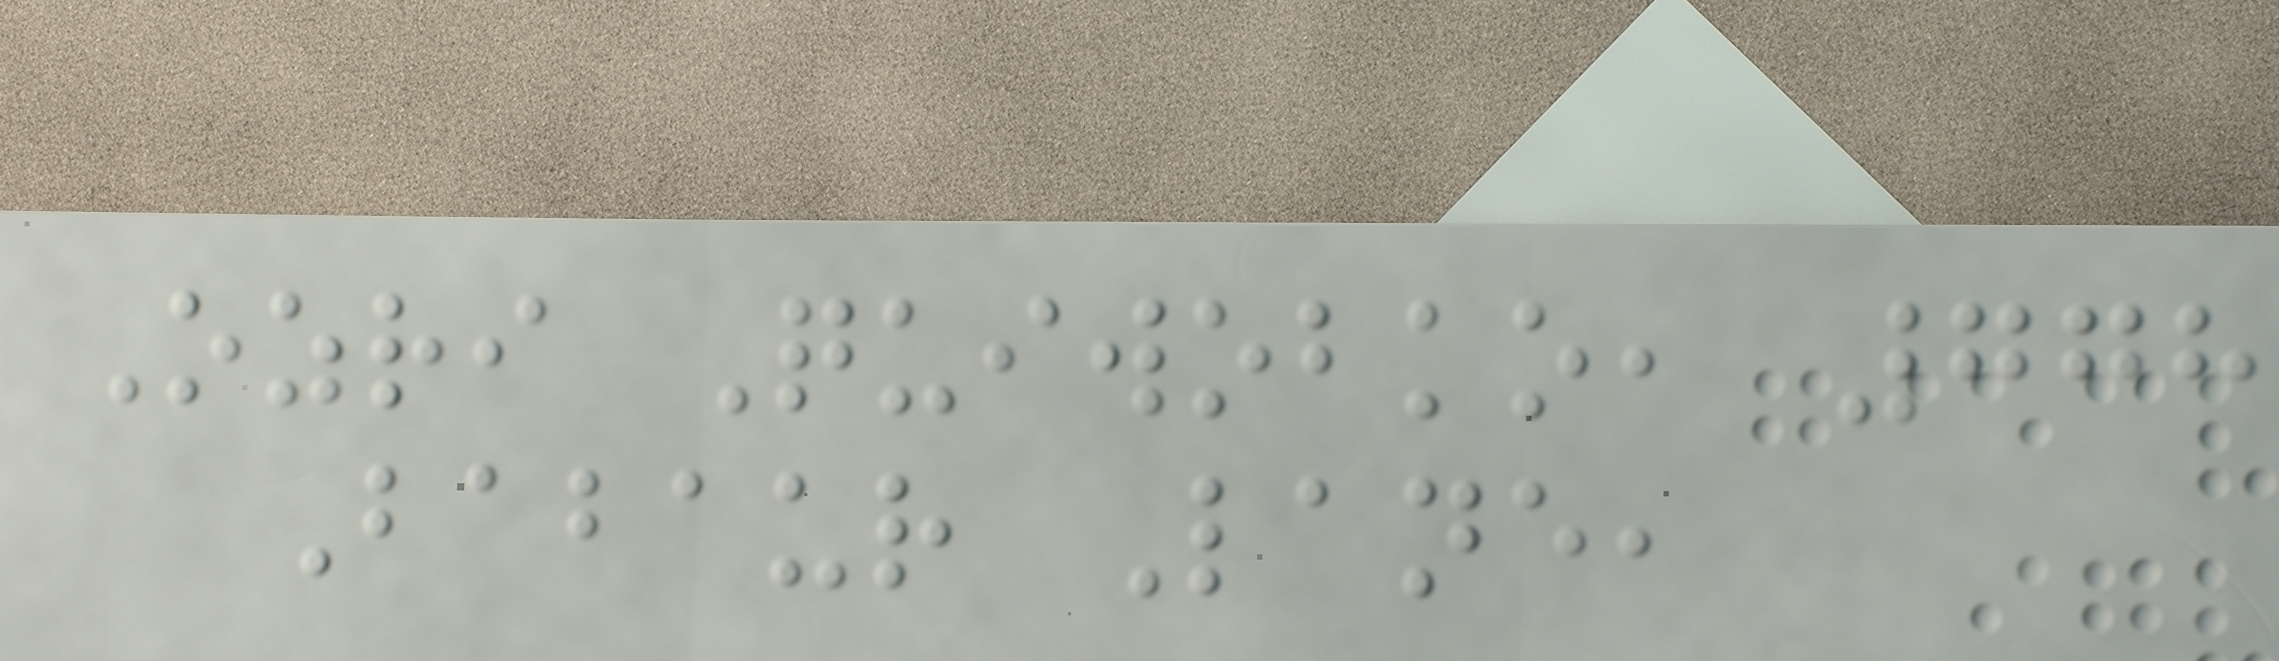Ozri Quiwobko, 778
Babaur Lane,
